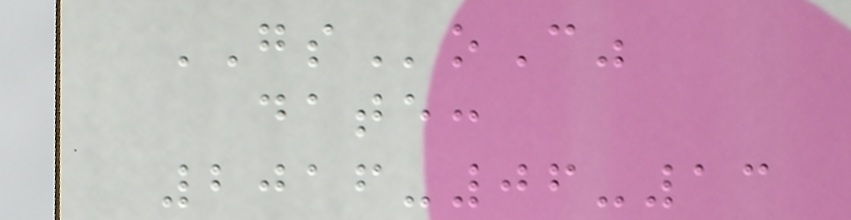GSoC"
date:
2016-06-13
